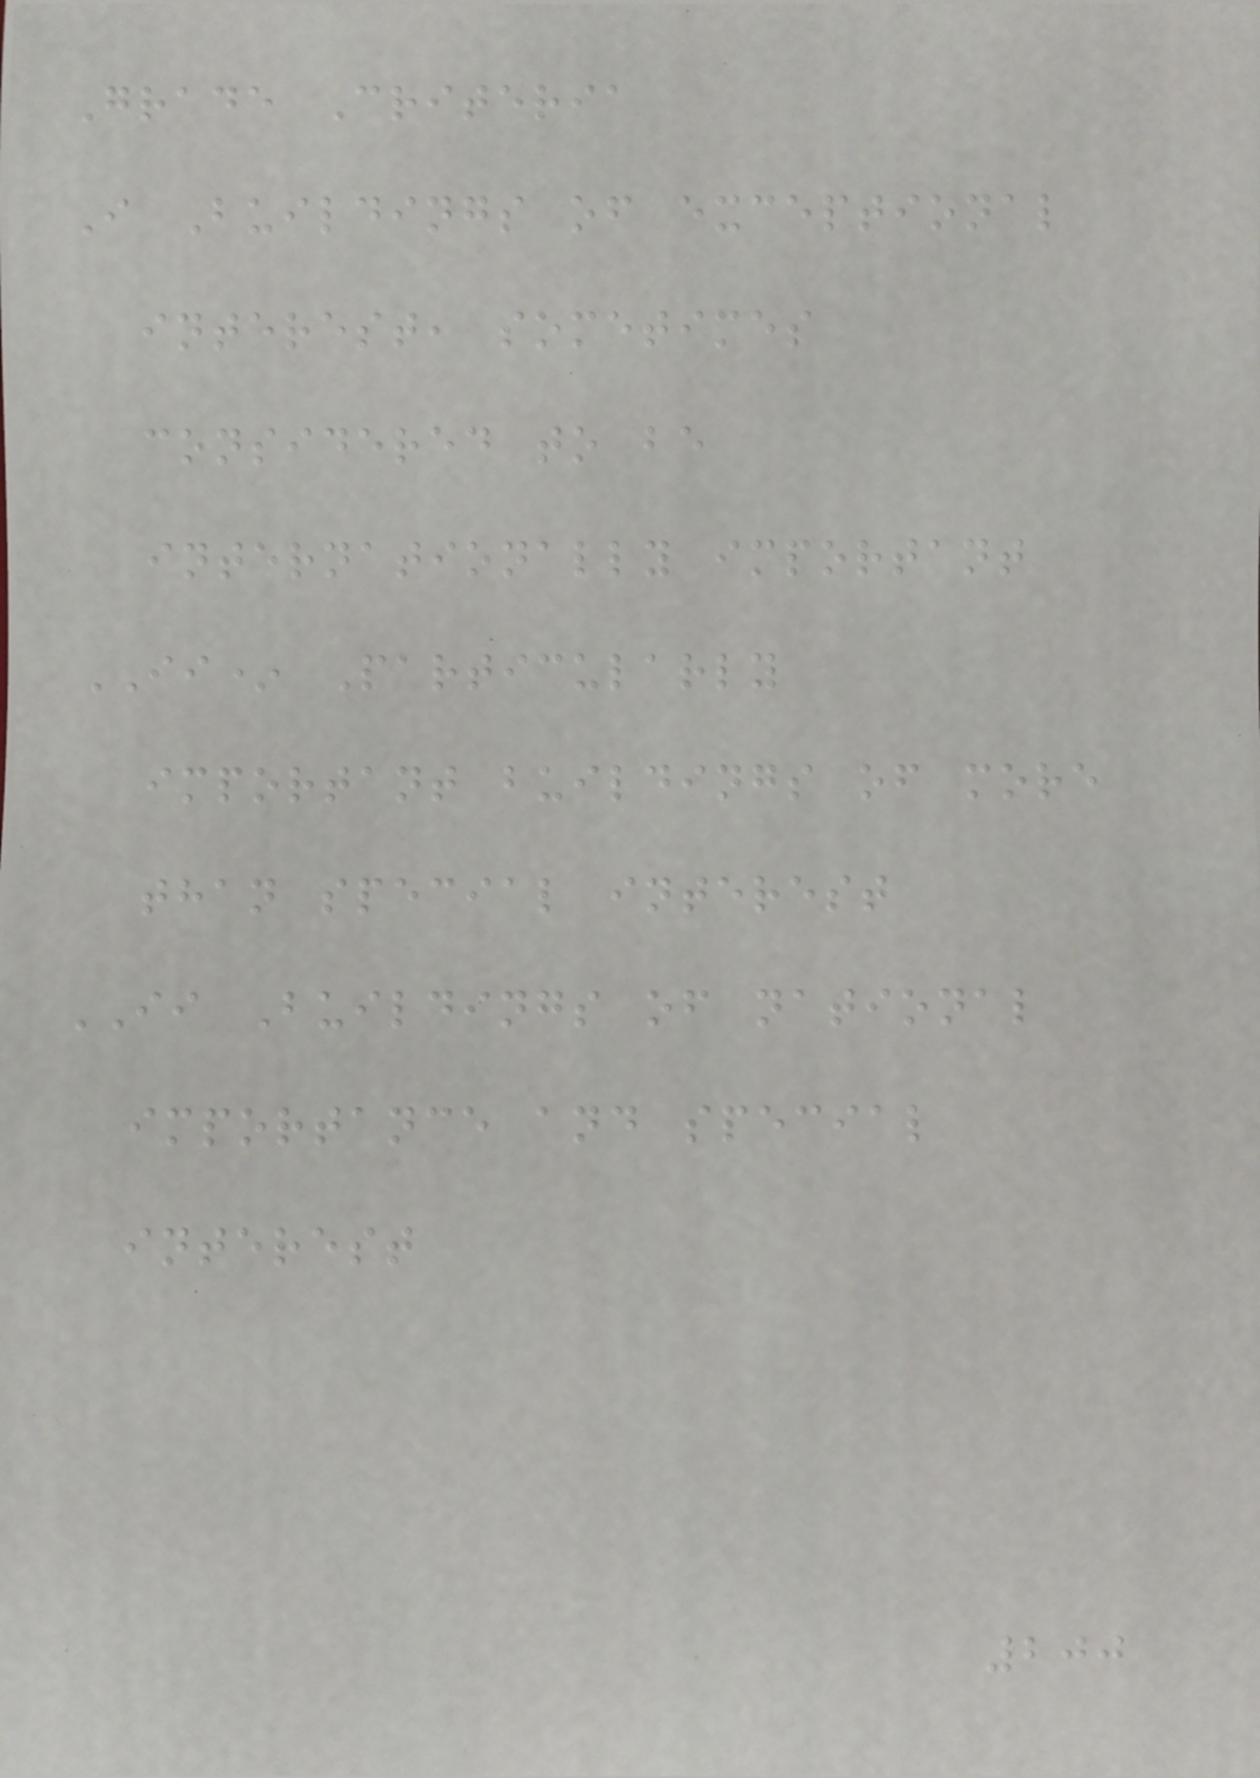Grade Criteria
I Buildings of exceptional
interest, sometimes
considered to be
internationally important
II* Particularly
important buildings of more
than special interest
II Buildings of national
importance and special
interest
200
